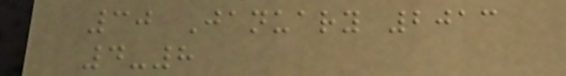30 January 2013
4-8
